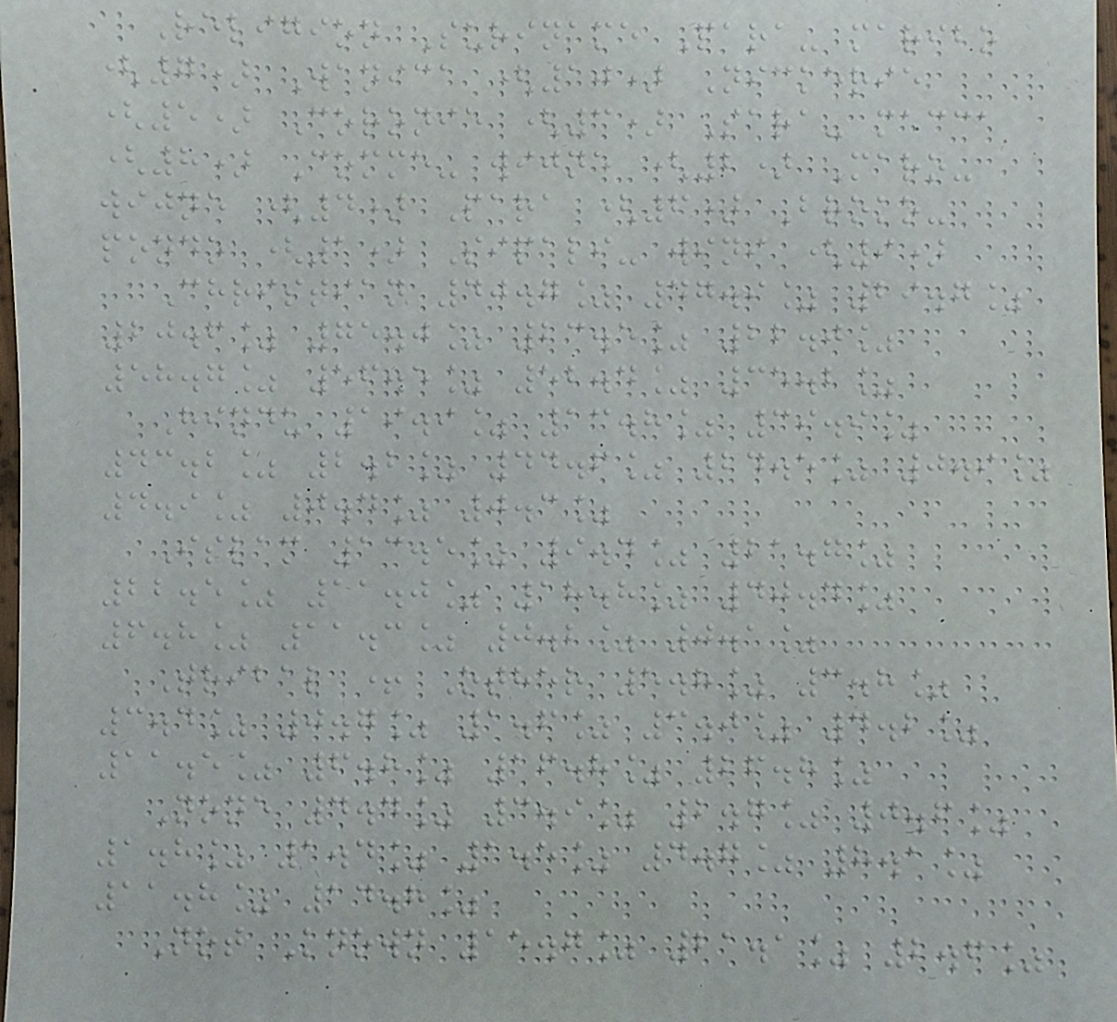Religion Suriname Para- maribo
(7) Wanica (10) Nickerie
(5) Coronie (3) Sara- macca
(8) Comme- wijne (2) Maro-
wijne (4) Para (6) Broko-
pondo (1) Sipali- wini (9)
Christian 40.7% 47.9% 29.7%
20.6% 75.0% 23.5% 22.0%
58.7% 56.5% 52.4% 35.2%
Hindu 19.9% 13.8% 39.9%
43.2% 2.2% 44.6% 24.5% 0.9%
4.9% 0.4% 0.3%
Islam 13.5% 9.4% 21.7%
22.5% 11.0% 18.8% 40.4%
6.8% 11.3% 0.2% 0.1%
Tribal + Other 5.8% 3.8%
3.4% 0.7% 1.6% 3.0% 4.2%
11.5% 6.8% 16.8% 26.8%
None 4.4% 3.9% 2.7% 0.6%
1.8% 1.4% 1.5% 4.7% 8.1%
11.8% 14.8%
Not Known 15.7% 21.1% 2.6%
